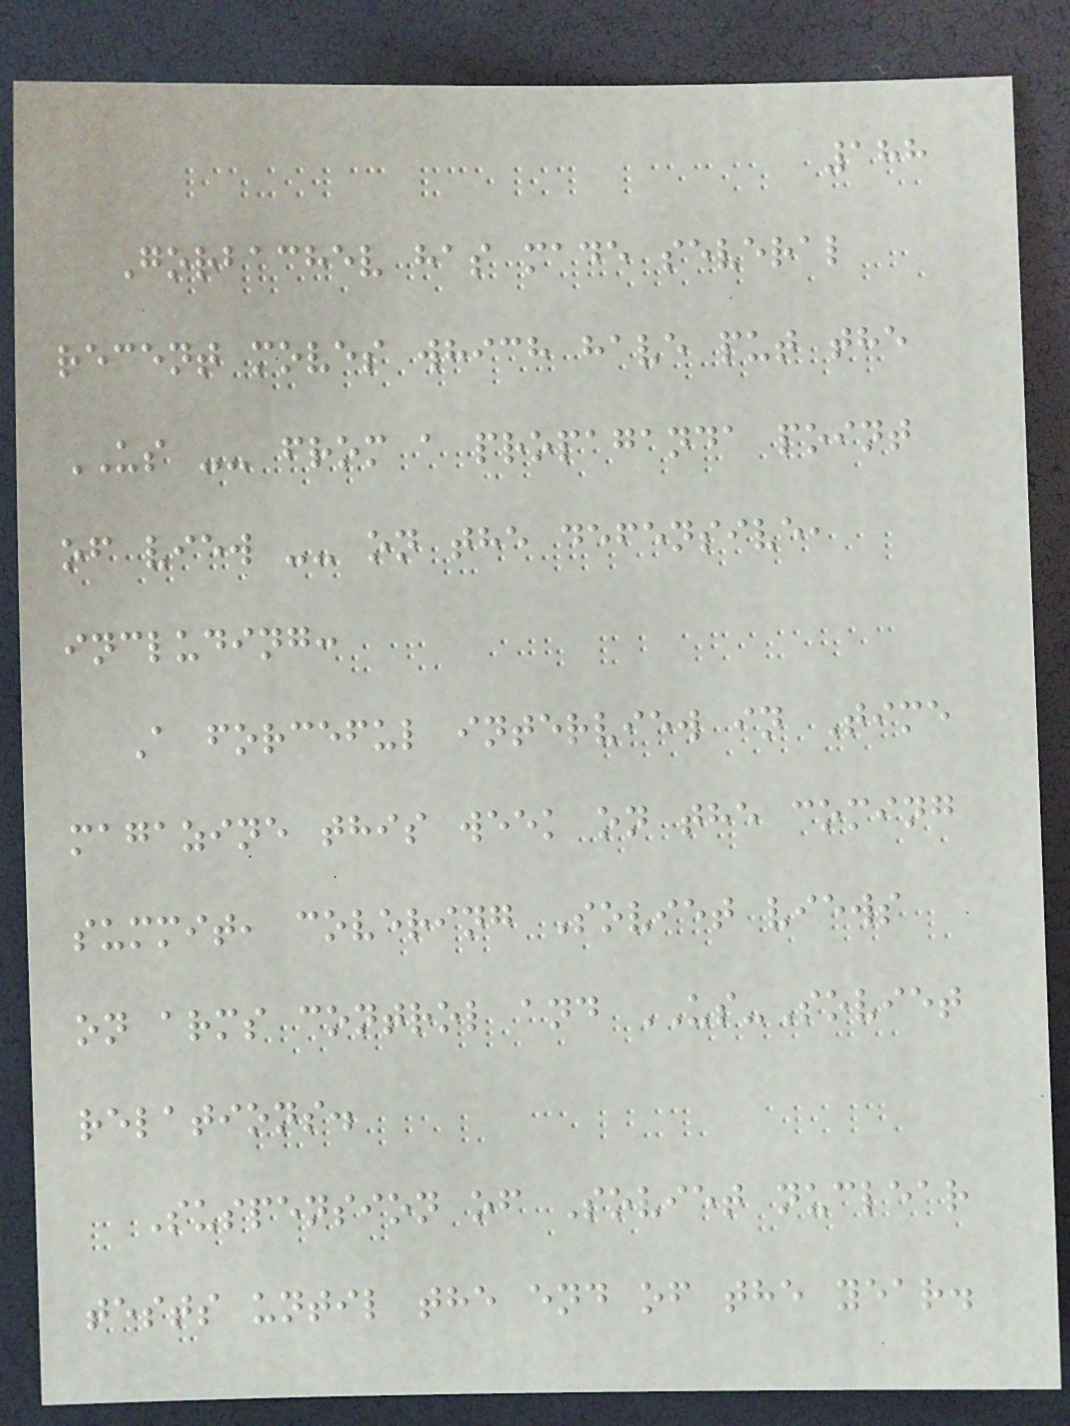188
Gorbachev has made several
recent moves which have put the
US -- from a propaganda point
of view -- on the defensive,
including:
A forceful interview in Time
magazine this week on the coming
summit, covering Soviet views
on arms control and US-Soviet
relations.
Suspension of Soviet nuclear
tests until the end of the year.
